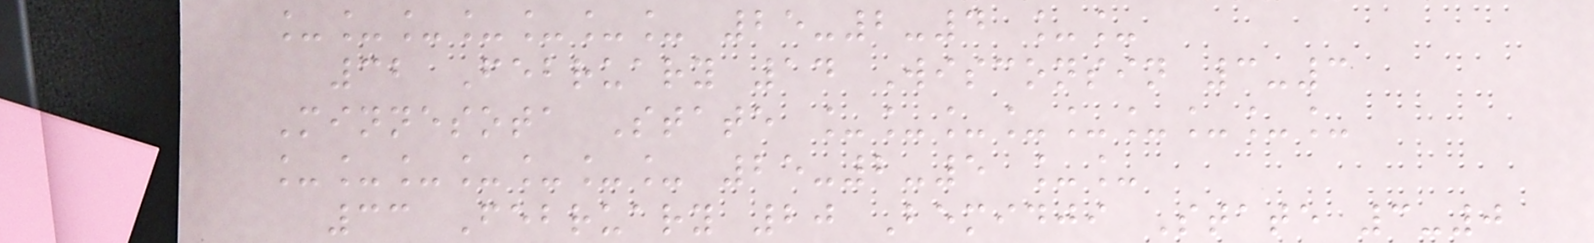_______ 25-2-4 __
32 February 14 Wisconsin 3-3
Minnesota State _________
_______ 25-2-5 __
33 February 20 Bemidji State 3-0
